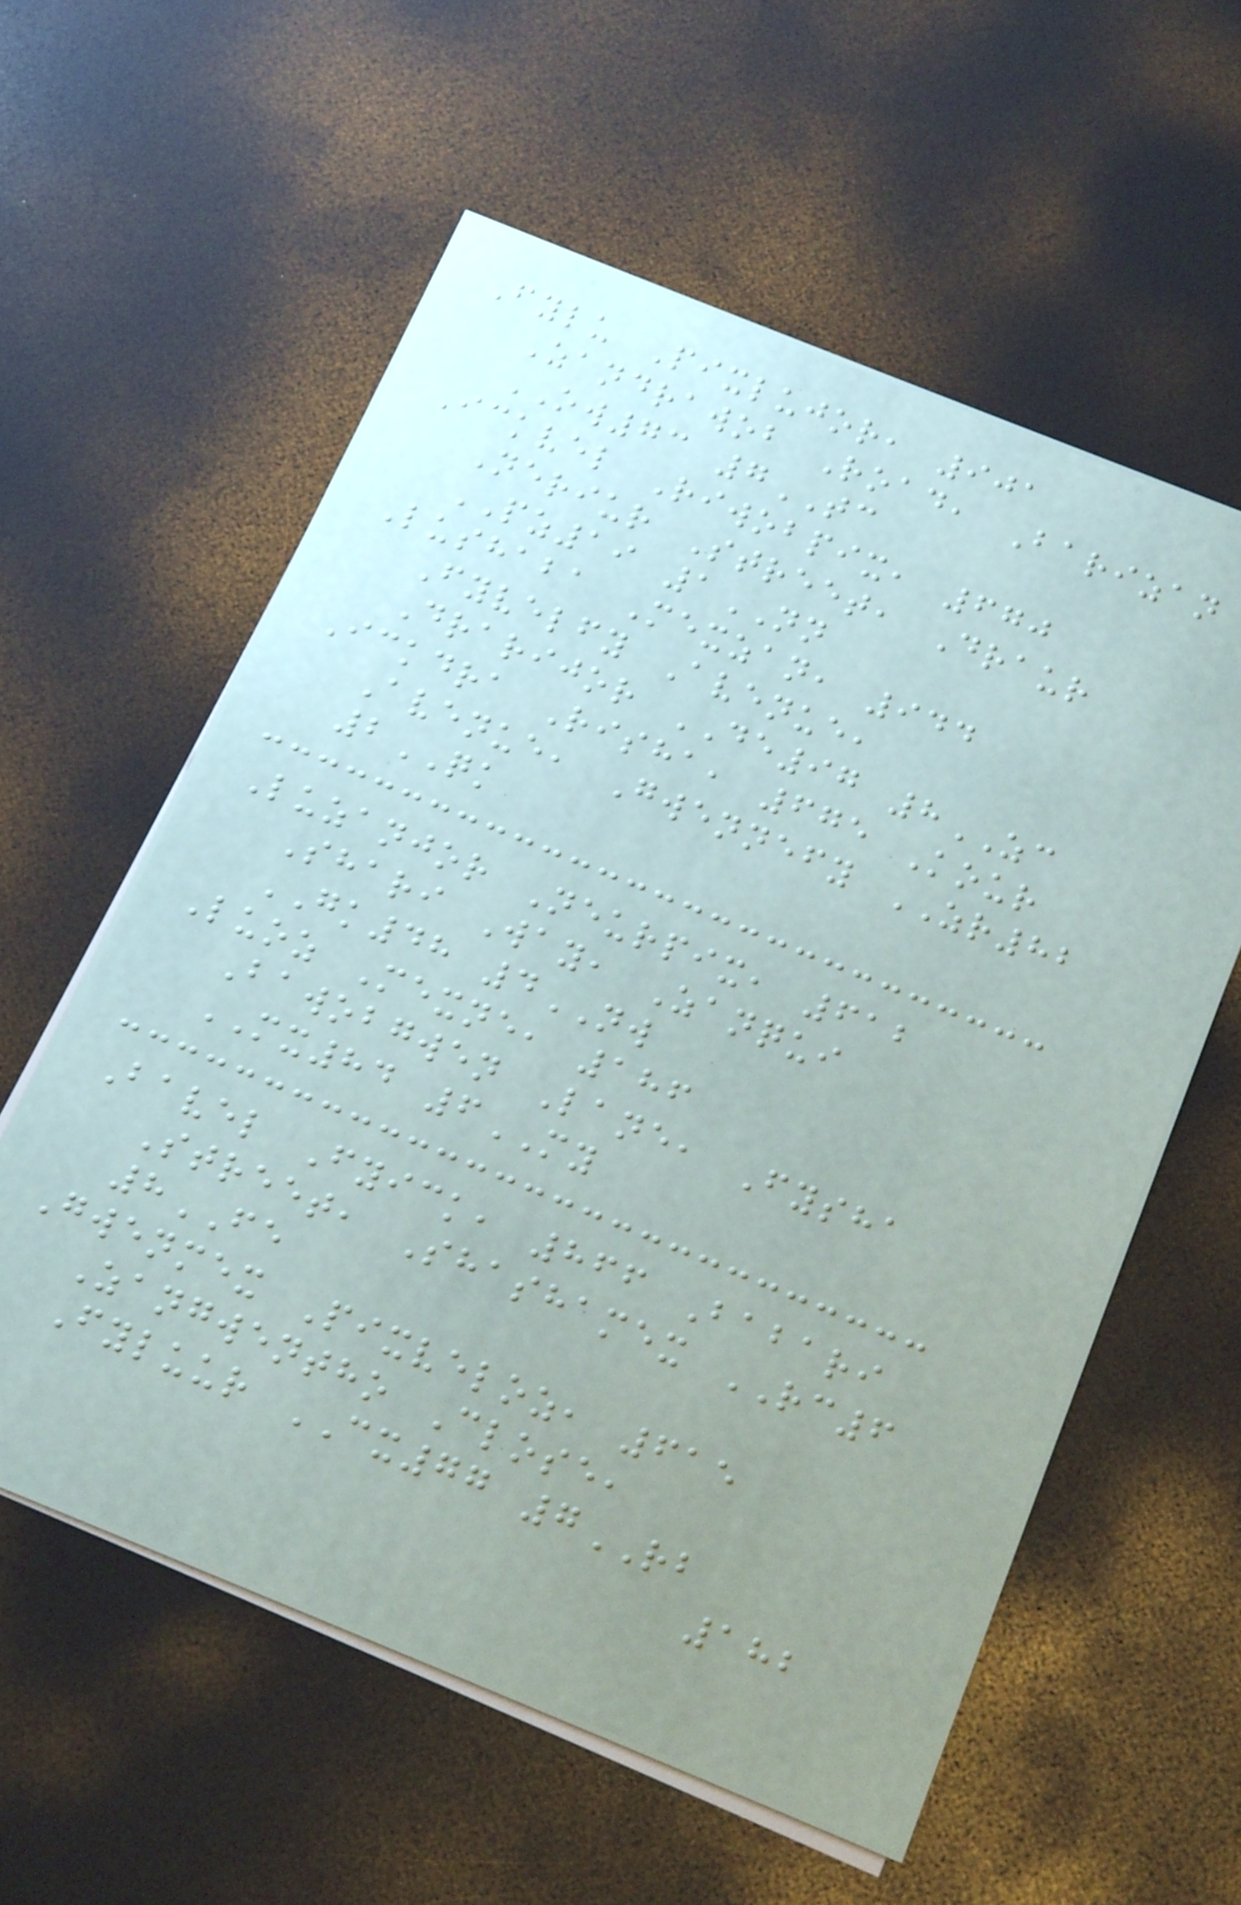Fylu Pixlujor, 901
Zandrawob Road, Barizan
OW73 7TC
Ickvel Riwobpix, 670
Neriur Street, Draur
PZ19 1NN
Lushaba Mexzan, 944
Fyvelfy Avenue,
Drarijor DE97 8ZC
Ickdra Risha, 675 Kour
Avenue, Gwennefy ZR82
2QK
Luzanjor Neurpix, 612
Shari Way, Zanqui
GK48 4NW
Luoz Mexne, 186
Bawobgwen Lane, Fysha
MX84 6MY
Bavel Fyick, 866 Babari
Street, Shashamex RC6
8FE
Gwenmex Pixveloz, 615
Zangwentho Close,
Fyluur CX77 7RB
182
